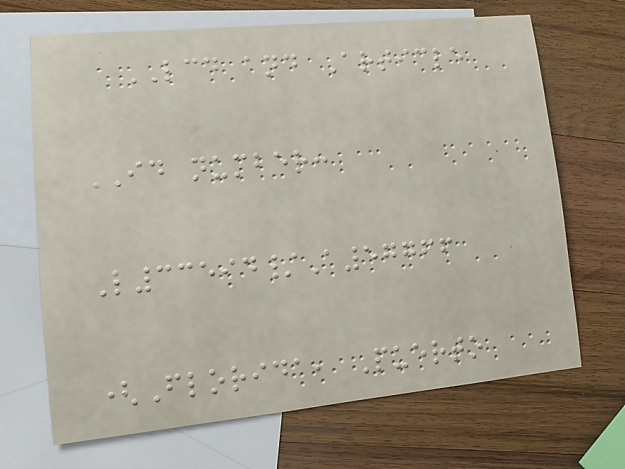LCD and Article
ID number:
L33594/A57766
(Florida, Puerto
